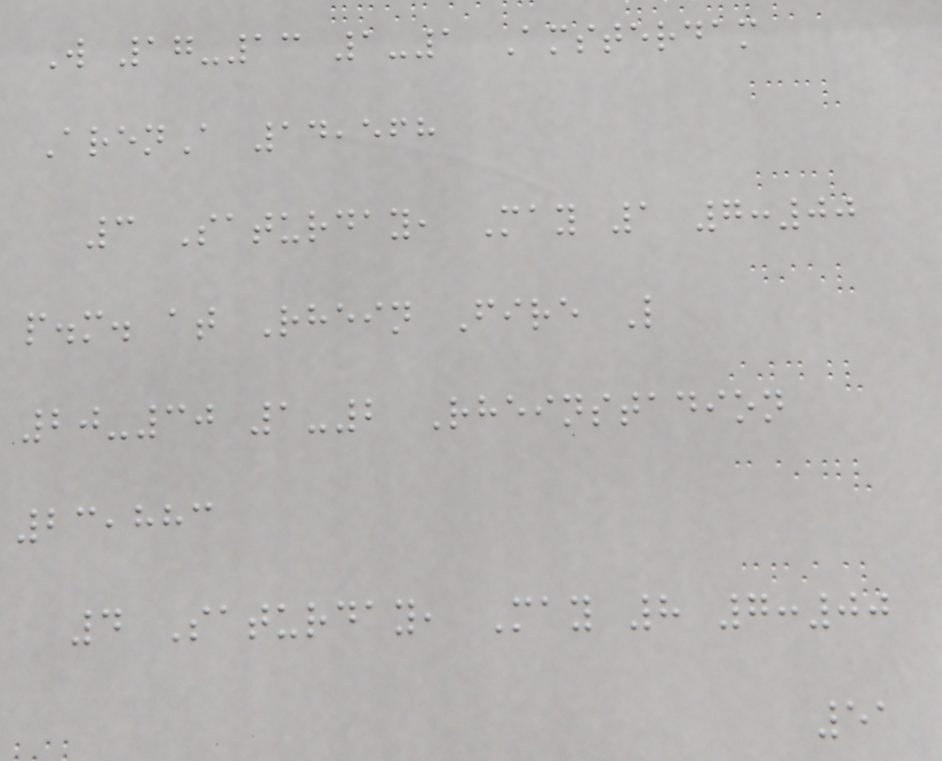W 17-13 1-1 Amsterdam
ArenA 14,568
3 Saturday, May 1 7:00
p.m. at Rhein Fire L
20-30 1-2 Rheinstadion
23,883
4 Saturday, May 8 7:00
51
